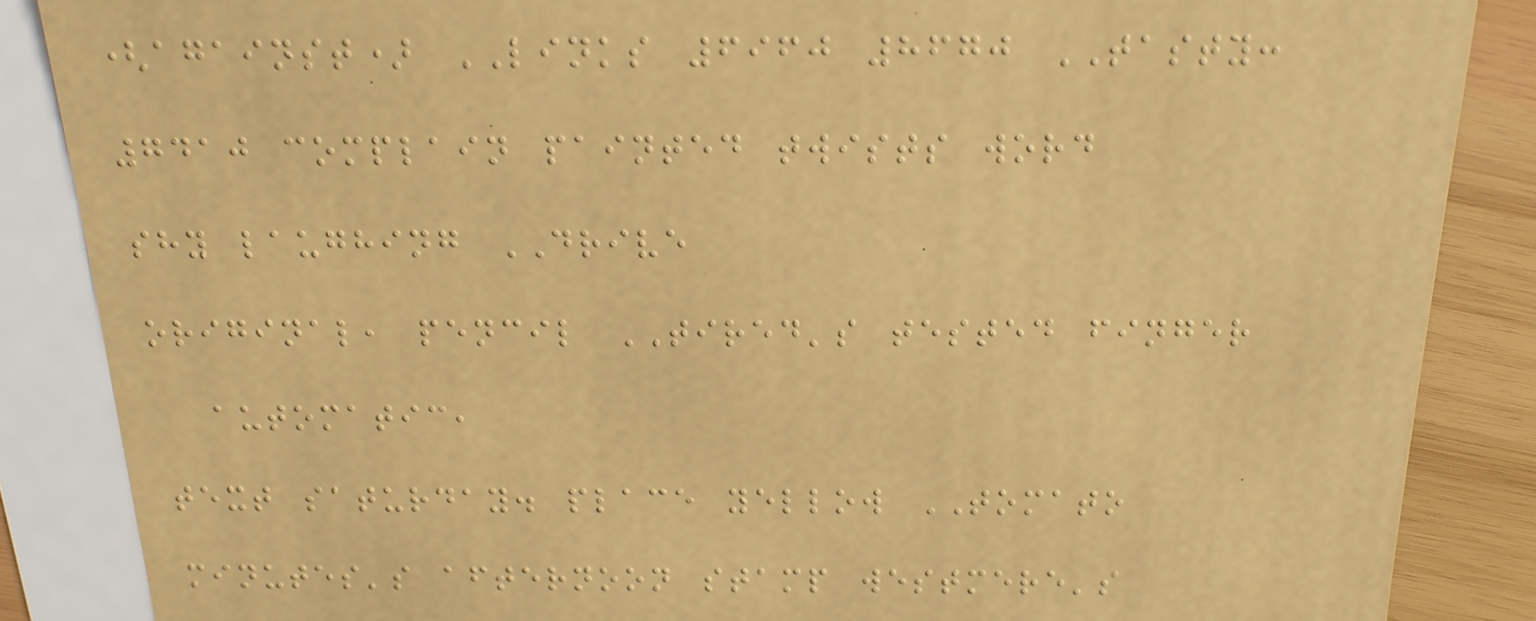(against) LINKS 6960 8670 TASTY:
7410 complain painted twists word
shy laughing DRIVE
original, pencil TIRED's tested finger
automatic,
text saturday. place yellow TOMATO
minutes's afternoon stamp westmere's
